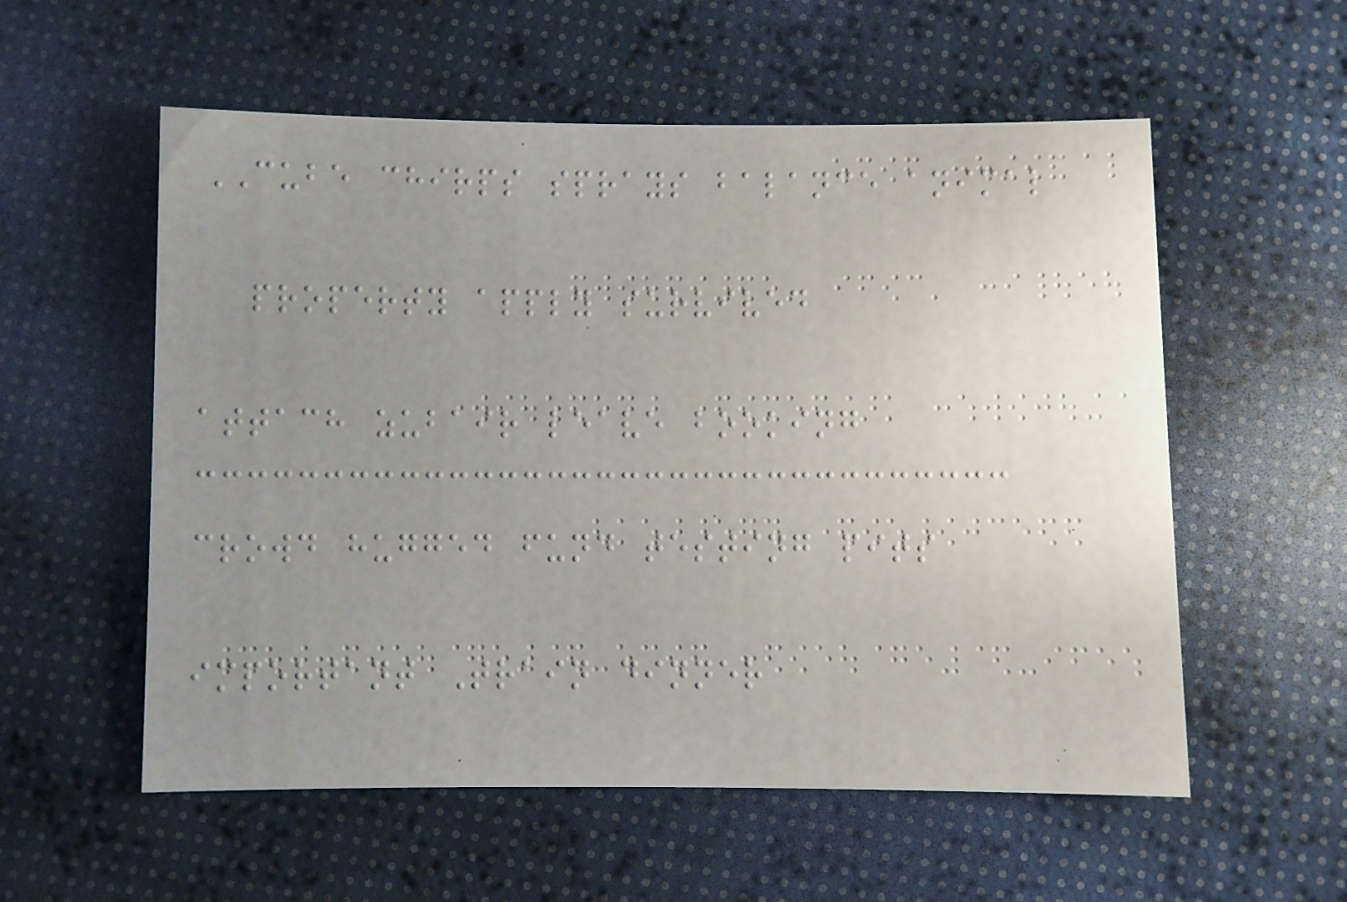CUBE chirps sprays balance animal
property apply survived
attach zubair leave booking
crowd hugged fund testing pits
important Train dinner
